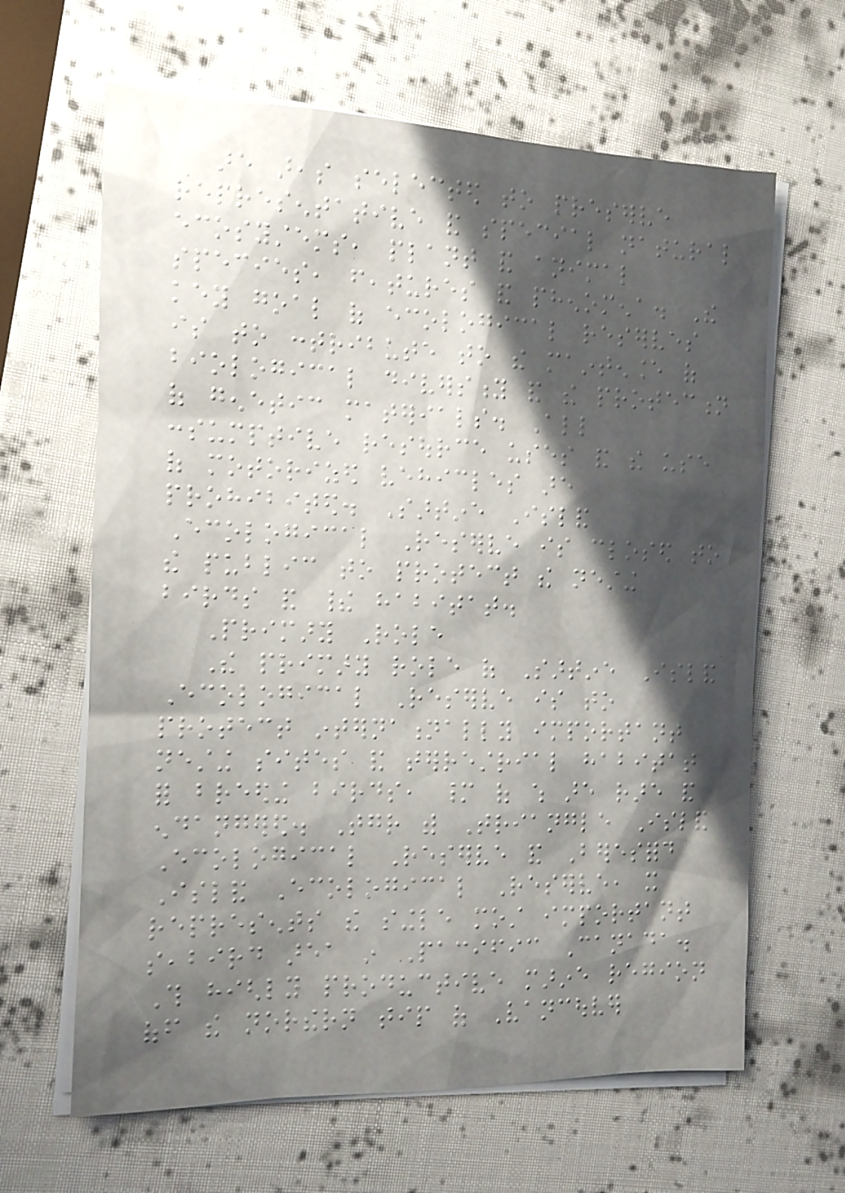are areas selected to preserve
representative and special natural
ecosystems, plant and animal
species, features and phenomena. The
key goal of ecological reserves
is to contribute to the maintenance of
biological diversity and the protection
of genetic materials. All
consumptive resource uses and the use
of motorized vehicles are
prohibited. Sartine Island
Ecological Reserve is closed to
the public to protect the nesting
birds and their habitat.
Primary Role
The primary role of Sartine Island
Ecological Reserve is to
protect internationally important
nesting sites and terrestrial habitat
for breeding birds, many of which are rare and
endangered. Together with Triangle Island
Ecological Reserve and Beresford
Island Ecological Reserve, it
represents the single most important
seabird area in Pacific Canada.
This highly productive marine region
off the northern tip of Vancouver
